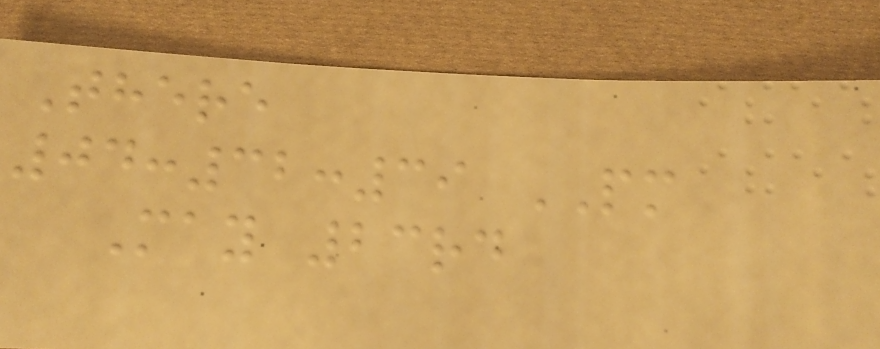There
04:32:39 PM
May 23rd
